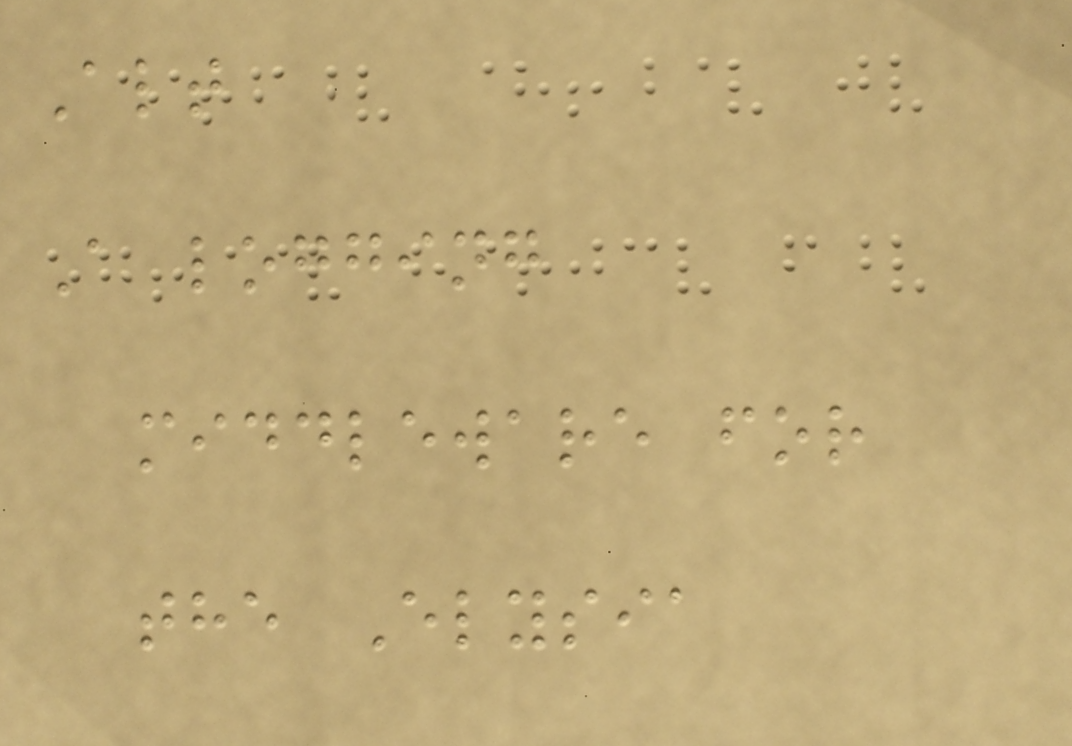Alt
A logging
middleware for
the Elysia
